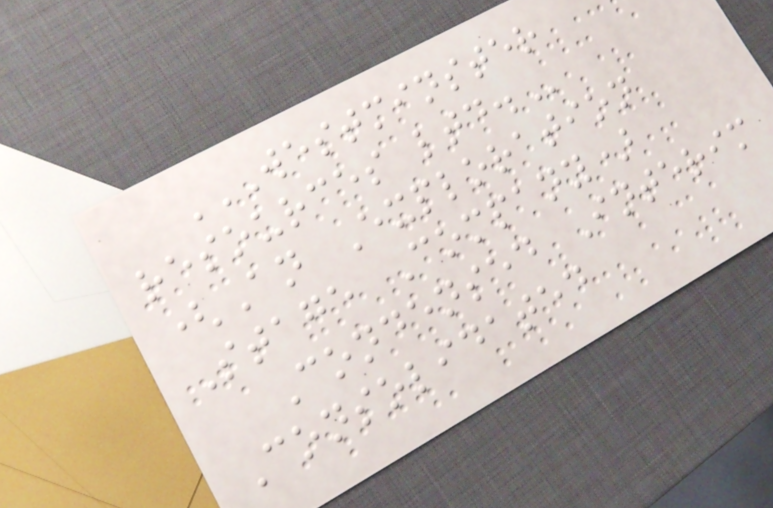WESTMINSTER
RESOURCES LTD.
(An Exploration
Stage Company)
Condensed Interim
Consolidated
